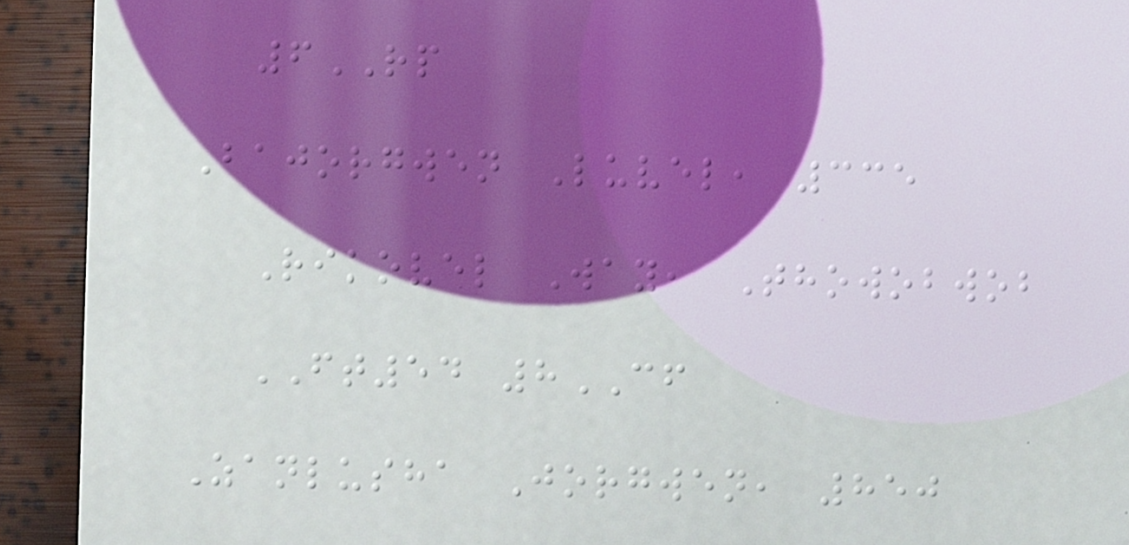6RP
Bajorgwen Luvel, 335
Rikovel Way, Thowobwob
FT54 8CF
Zanlusha Jorgwen, 850
